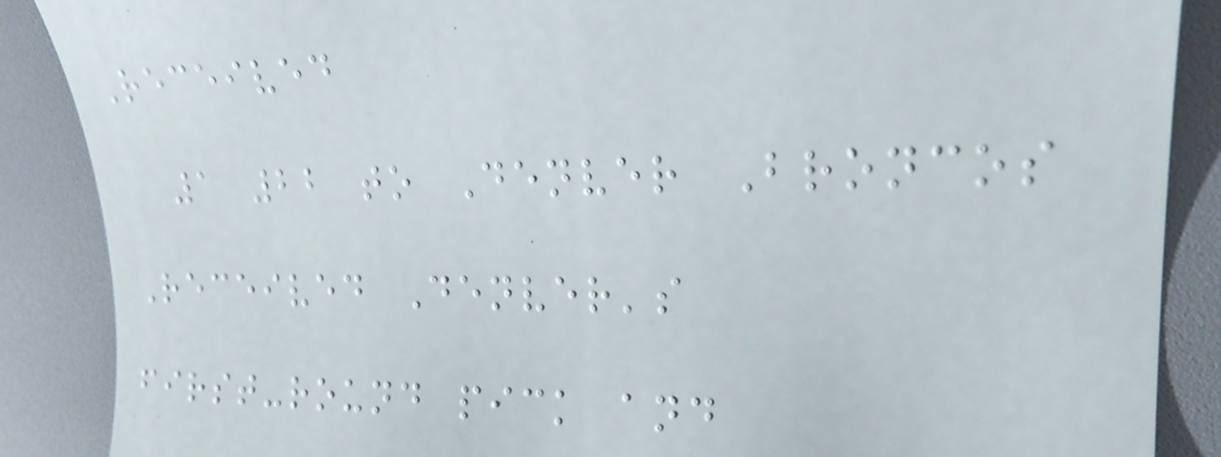Received
1 22 to Denver Broncos
Received Denver's
first-round pick and
